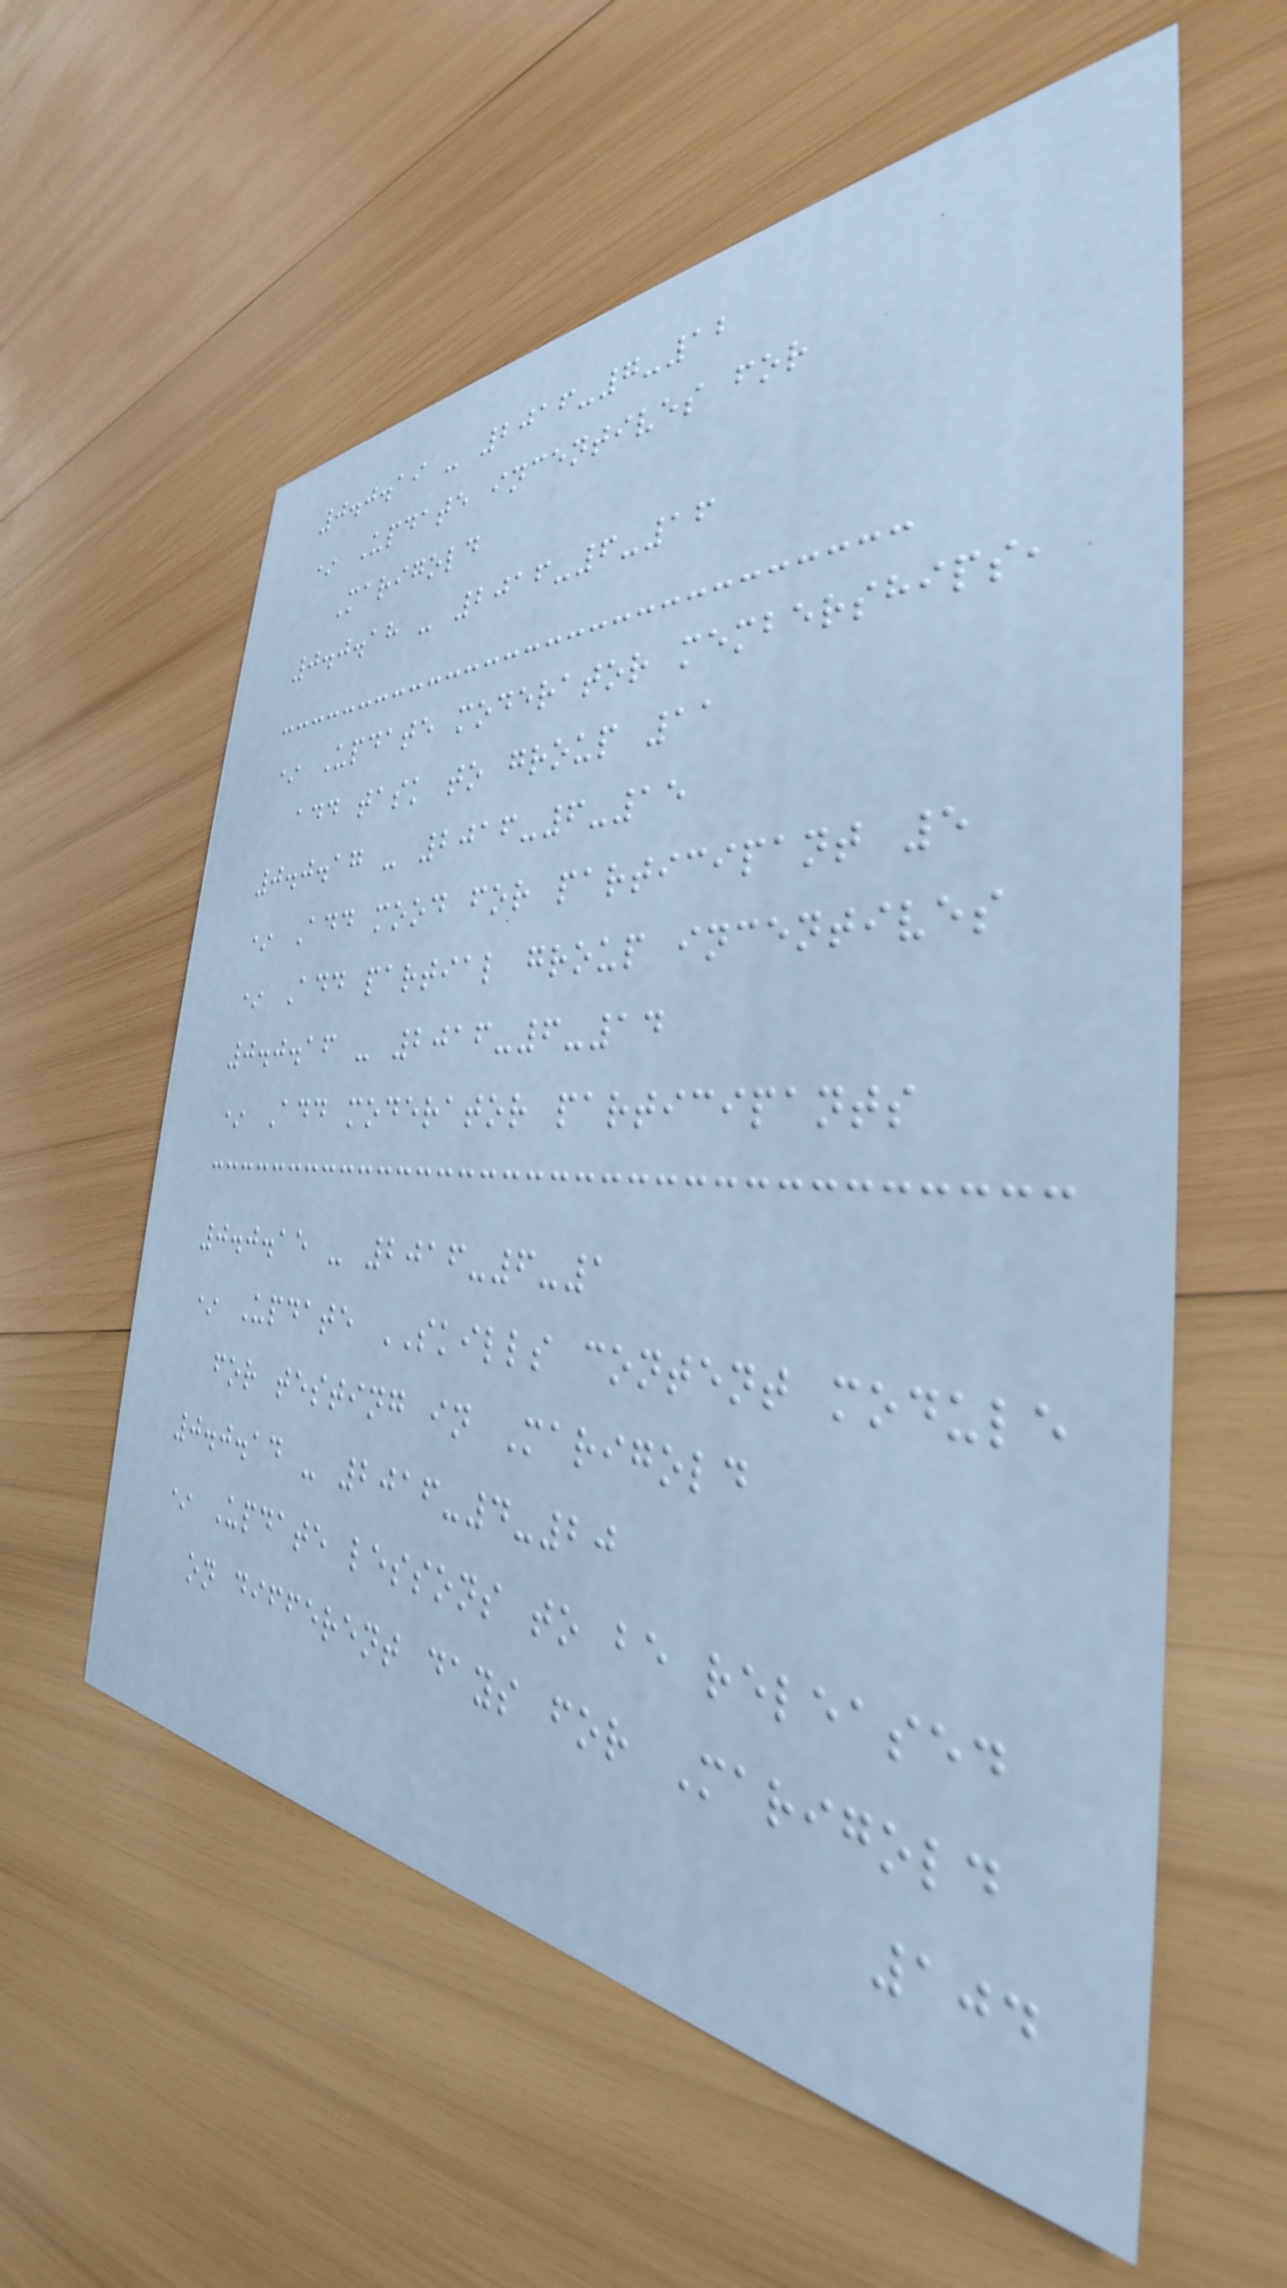0.0.19 - 2016-7-12
* Update incentives for
Marigold
0.0.18 - 2016-6-16
* Update moderator memberships,
add task to group 11
0.0.17 - 2016-6-15
* Add mood for participant 5
* Add partial group incentives
0.0.16 - 2016-6-14
* Add moderator participants
0.0.15 - 2016-6-1
* Update SKILLS content module
for testing in Marigold
0.0.14 - 2016-4-20
* Update lessons to be released
on different days for Marigold
104
